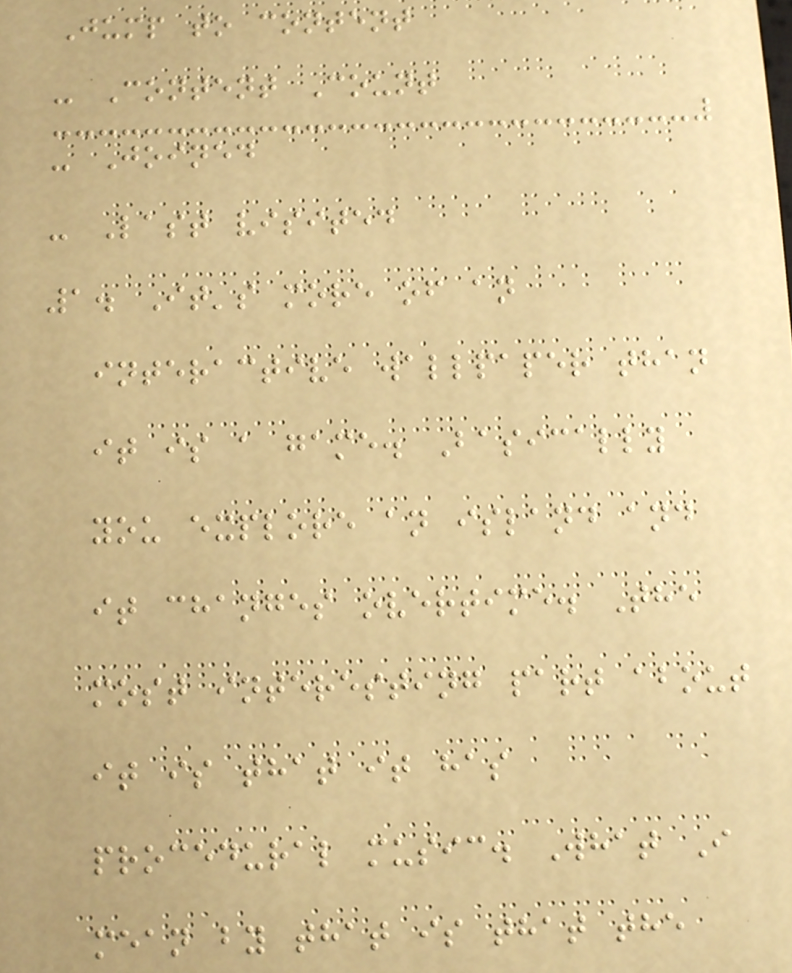Jump to content
- Content Count
- Joined
- Last visited
1. It's more of an
interactive wallpaper than
it is a game. Basically
you explore an island and
it changes overtime. The
most interesting part about
it is that it has
procedural music. What I
mean by that is that the
